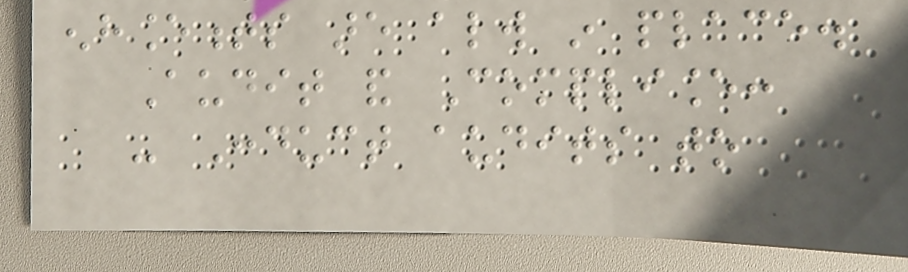enhancements are always in place.
Audit and Compliance:
- Conduct audits to
